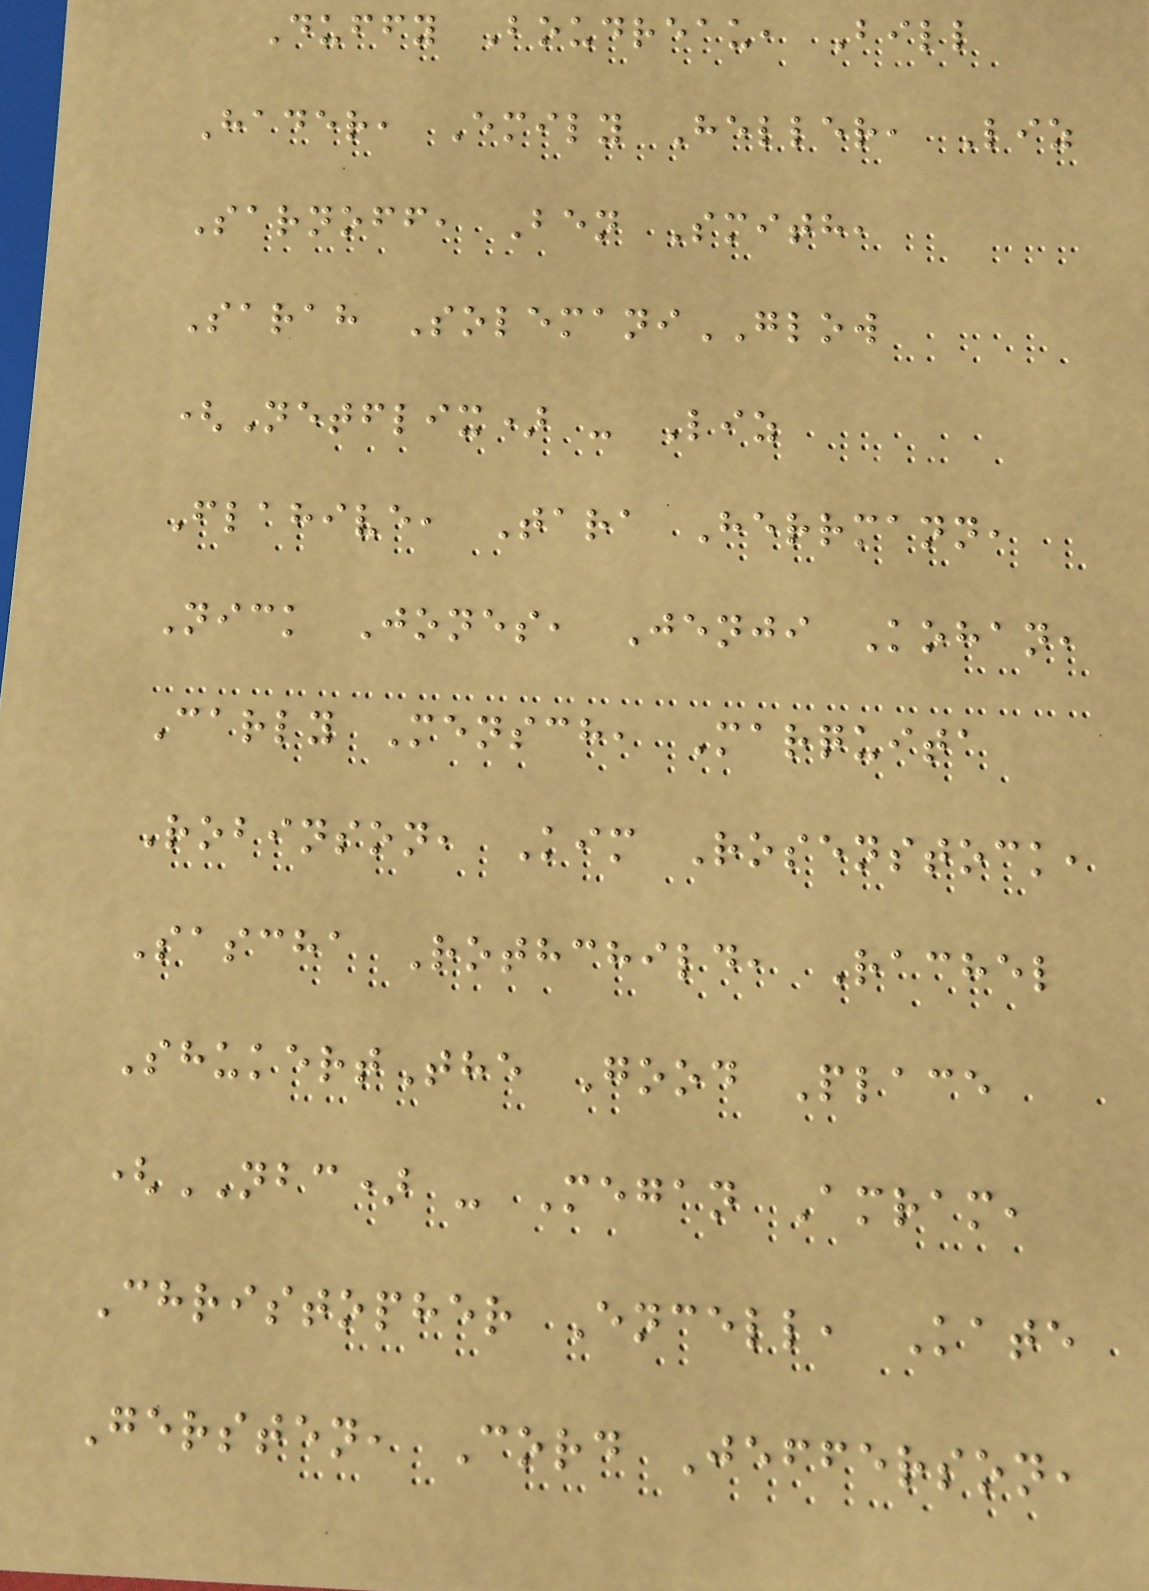Duffy Boudreau, Bill
Hader, Emily Heller, Liz
Sarnoff, Ben Smith,
Sarah SolemaniGLOW
(Netflix) - Liz
Flahive, Tara Herrmann,
Nick Jones, Jenji Kohan,
Carly Mensch, Marquita
Robinson, Kim Rosenstock,
Sascha Rothchild, Rachel
ShukertThe Good Place
(NBC) - Megan Amram,
Christopher Encell, Kate
Gersten, Cord Jefferson,
